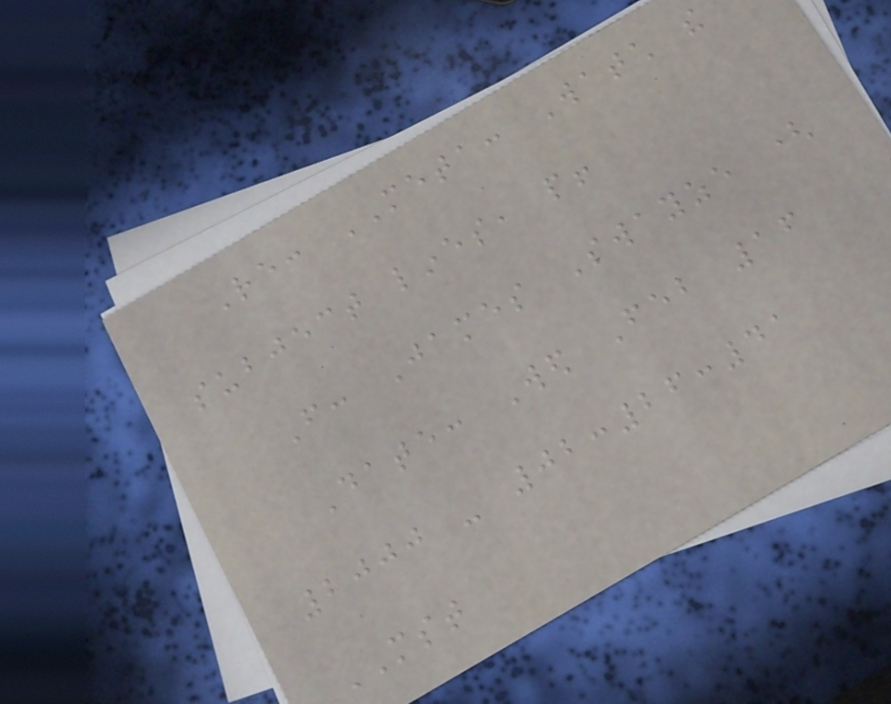Re: META: Watch the
subject lines, people!
From: James Swayze (
Date: Wed Feb 16
2000 - 02:26:41
MST
